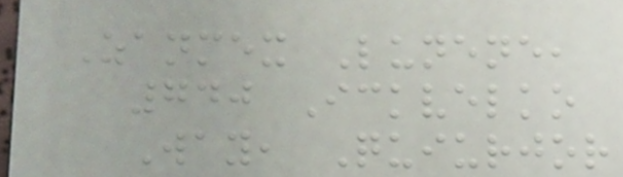Zanmex Lunene,
740 Ickvelko
Way, Quiurjor
